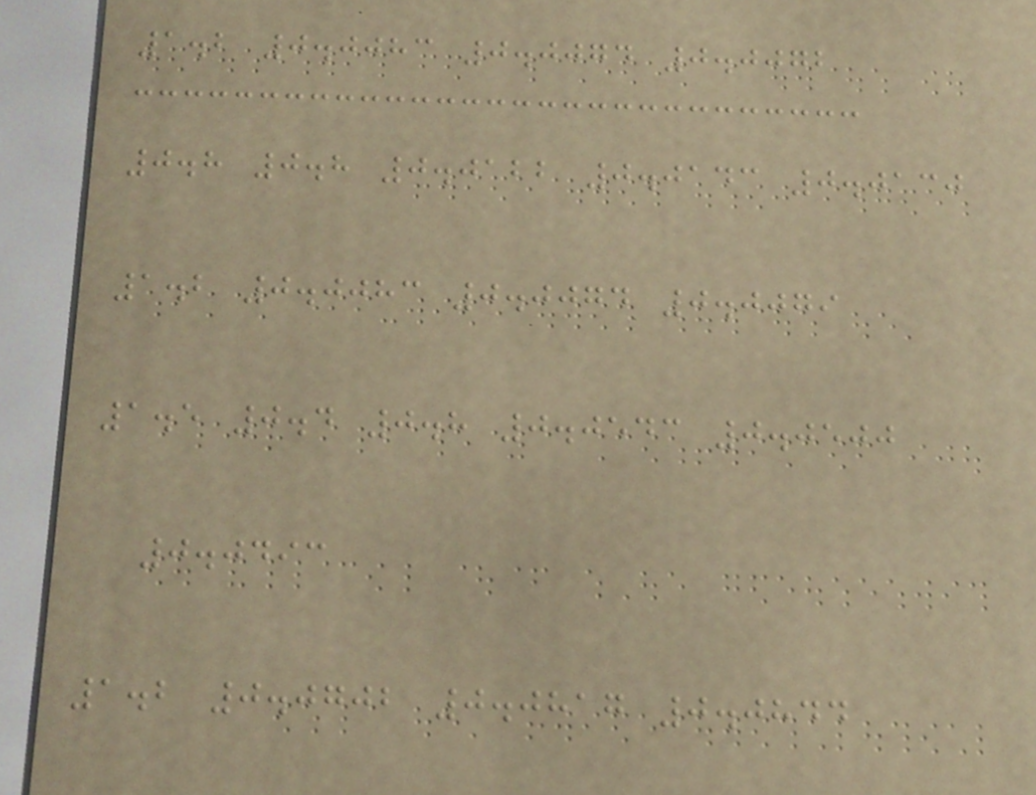1.2 0.0083 0.0074 0.0072
0.8 0.8 0.0122 0.0143 0.0130
1.2 0.0083 0.0074 0.0079
1.5 0.4 0.8 0.0543 0.0500
0.0493
1.2 0.0702 0.0817 0.0844
